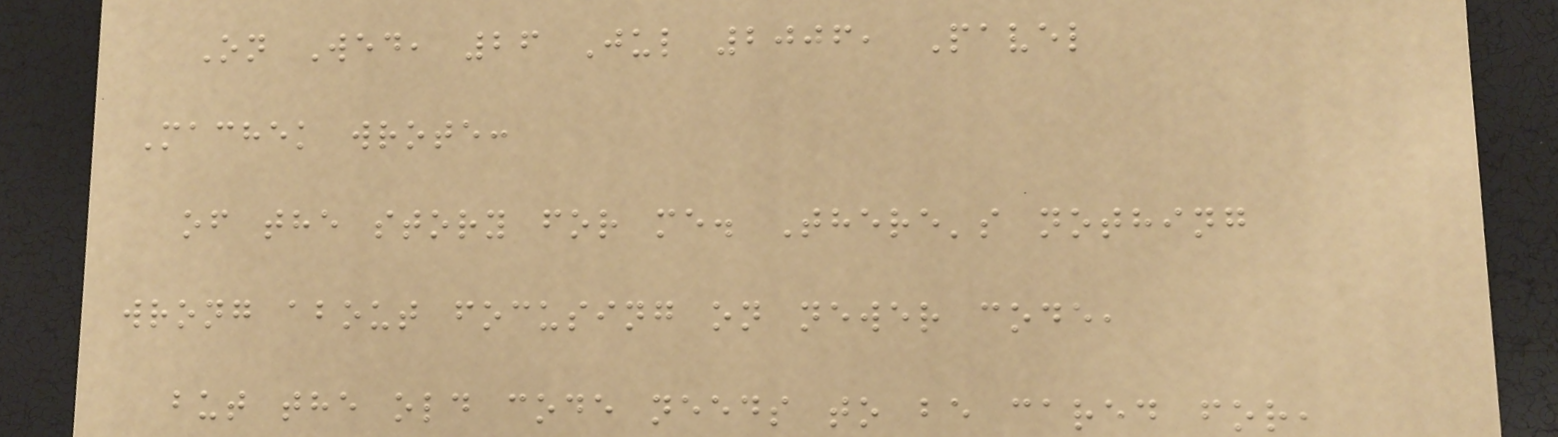On Wed, 26 Jul 2006, Pavel
Machek wrote:
of the story for me. There's nothing
wrong about focusing on newer code,
but the old code needs to be cared for,
